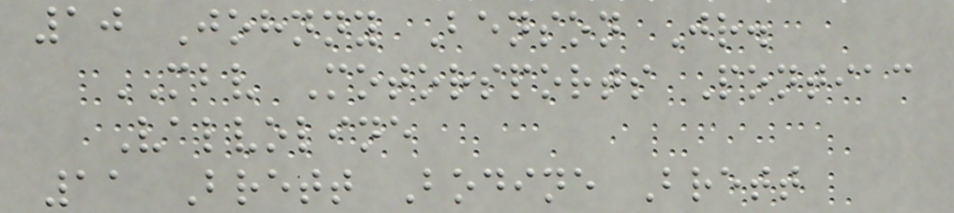10 Johnny Benson Jr.
MBV Motorsports Pontiac
Valvoline
11 Brett Bodine Brett
